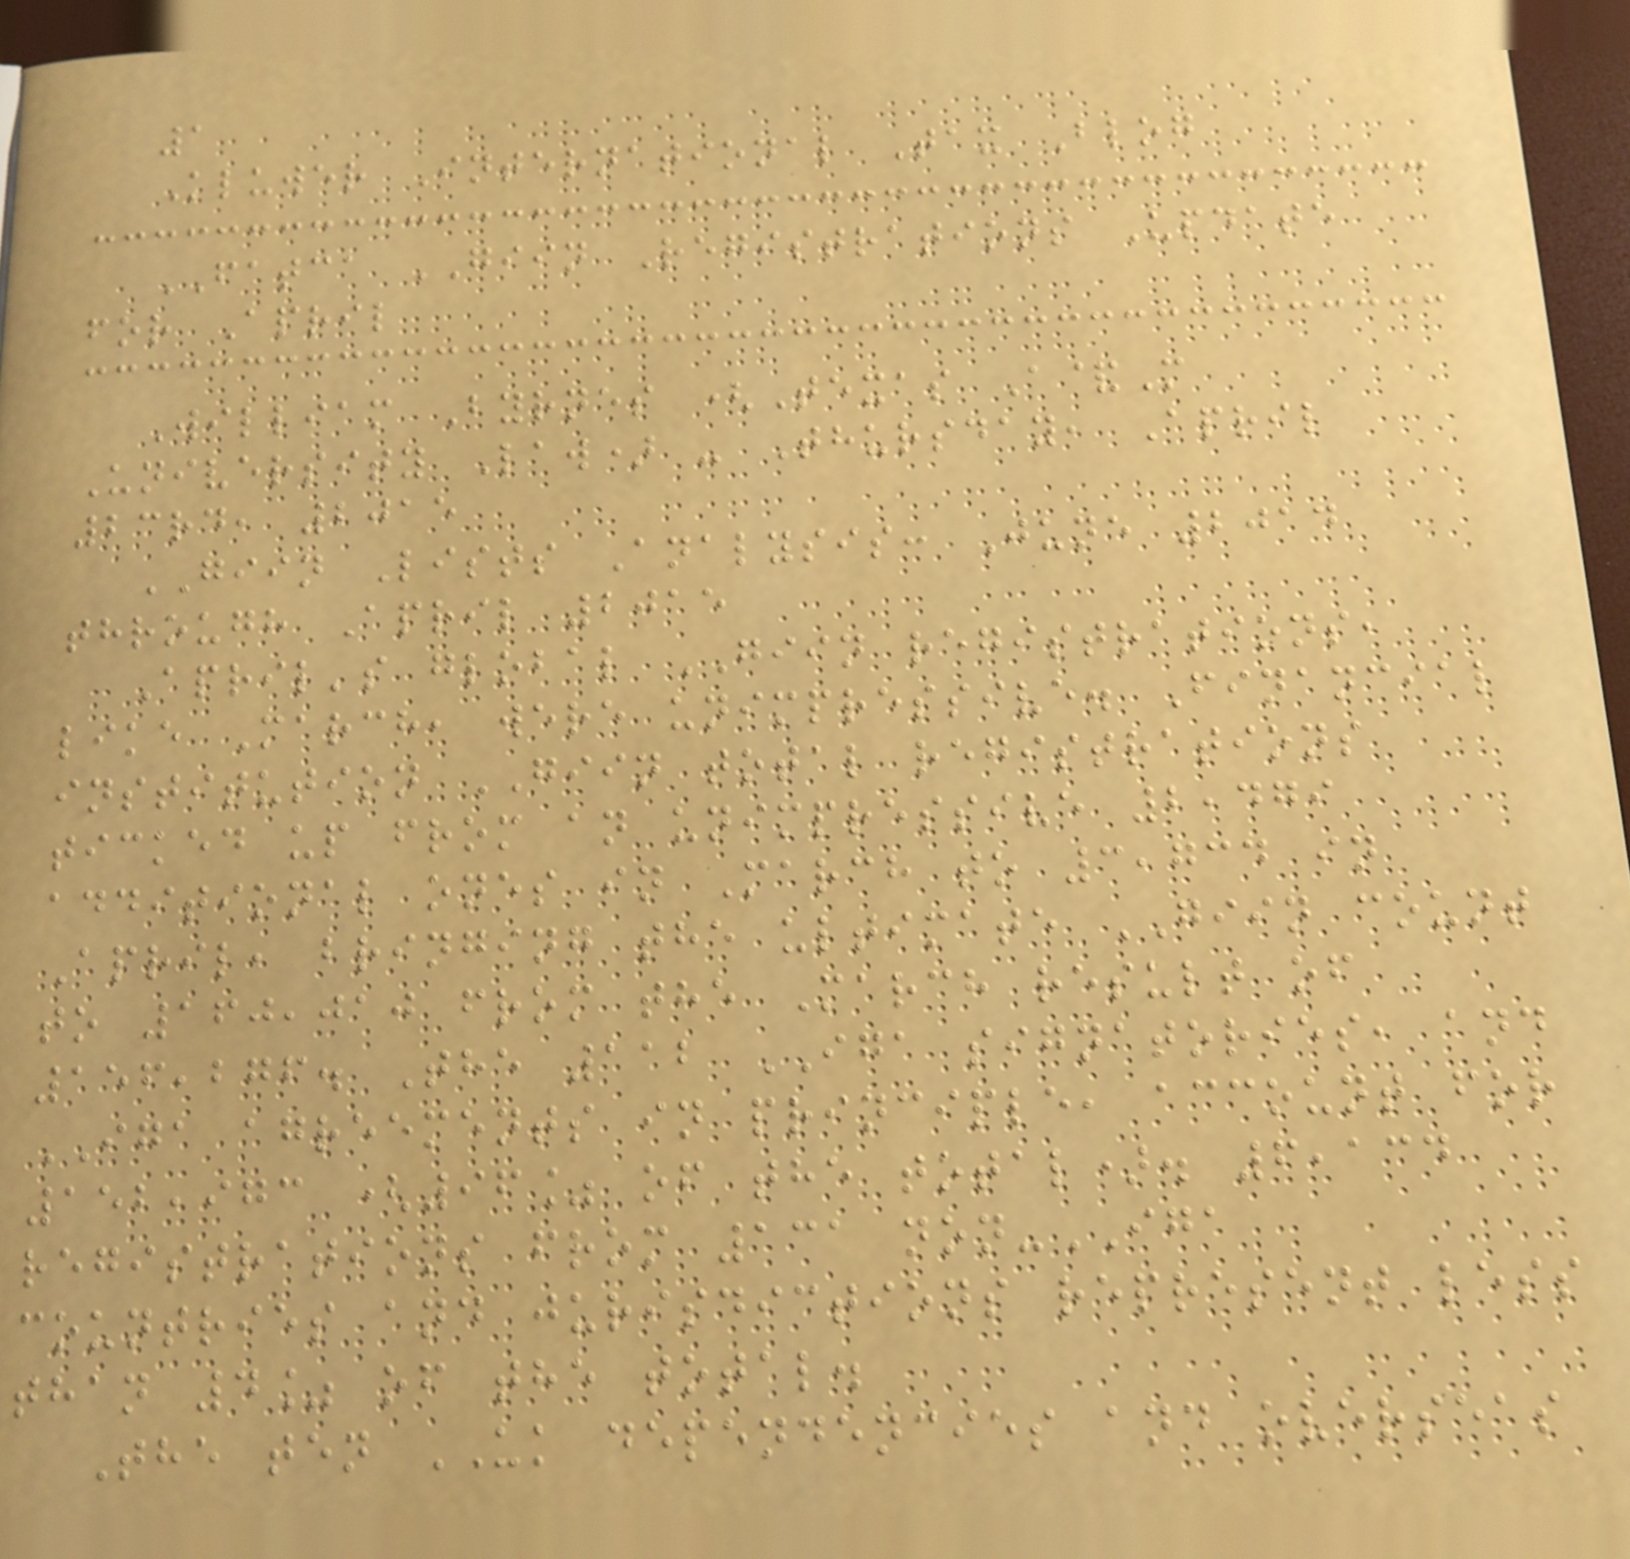1
Kluwer International Tax Blog
FATCA GIIN Registrations Update
for April
William Byrnes (Texas A&M
University Law) - Thursday, April
23rd, 2015
GIIN Lists Analysis: June 2014
through April 2015
April's global GIIN registrations,
like March, were unimpressive. Financial
institution GIIN total registrations
ticked up from an unimpressive 2,479
additional ones in March to 3,734 in
April, bringing the ultimate GIIN count
to 160,010 from the March result of
156,276. The 112 IGA signatories, and
IGA agreements in principle, account for
152,973 (96% of the total). 6,134
registrations from 131 non-IGA
countries and jurisdictions represent less
than 4% of the total.
The ten UK dependencies and overseas
